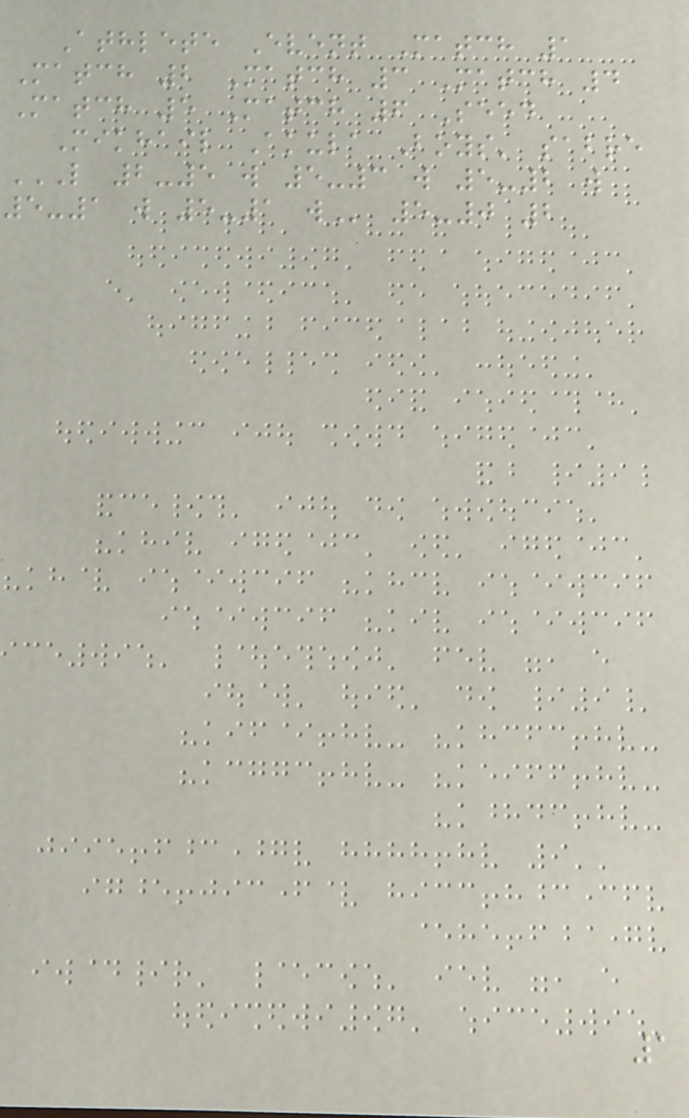Athlete Event Match 1
Match 2 Match 3 Match 4
Match 5 Match 6 Seed
Mikhail Akula Boys' sabre
L 2-5 W 5-3 W 5-2 W
5-1 W 5-1 W 5-0 2
1
